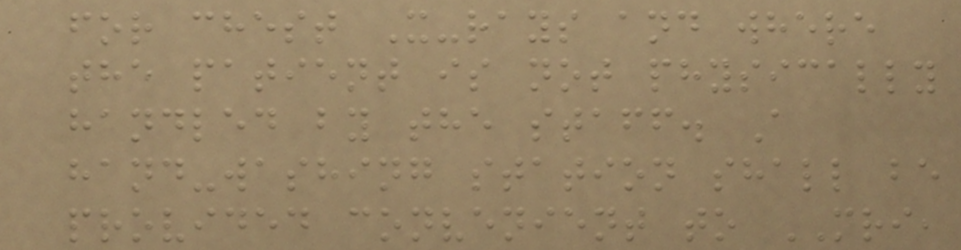for chest X-rays and where
the patient is not physically
handled by the staff. A
hand-washing station shall be
provided convenient to MRI,
